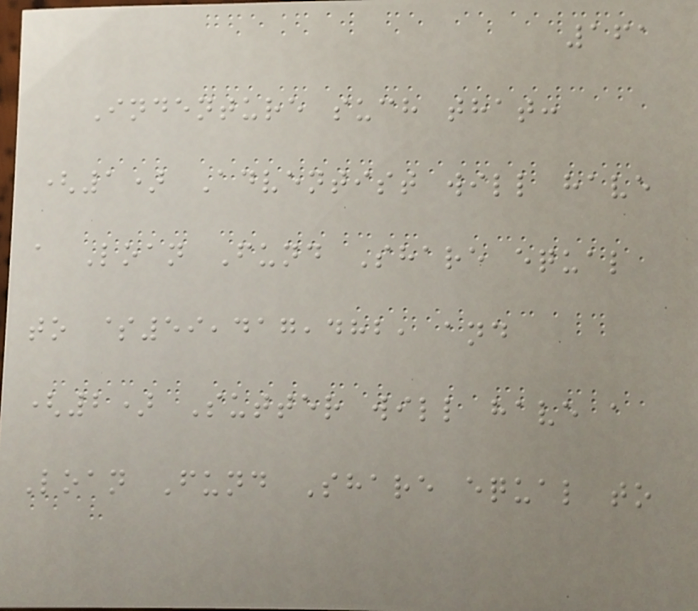161
Indenture such that:
(1) Adventist will have
a Loan Fund Share equal
to $59,417,482, and
(2) Sutter will have a
Loan Fund Share equal to
